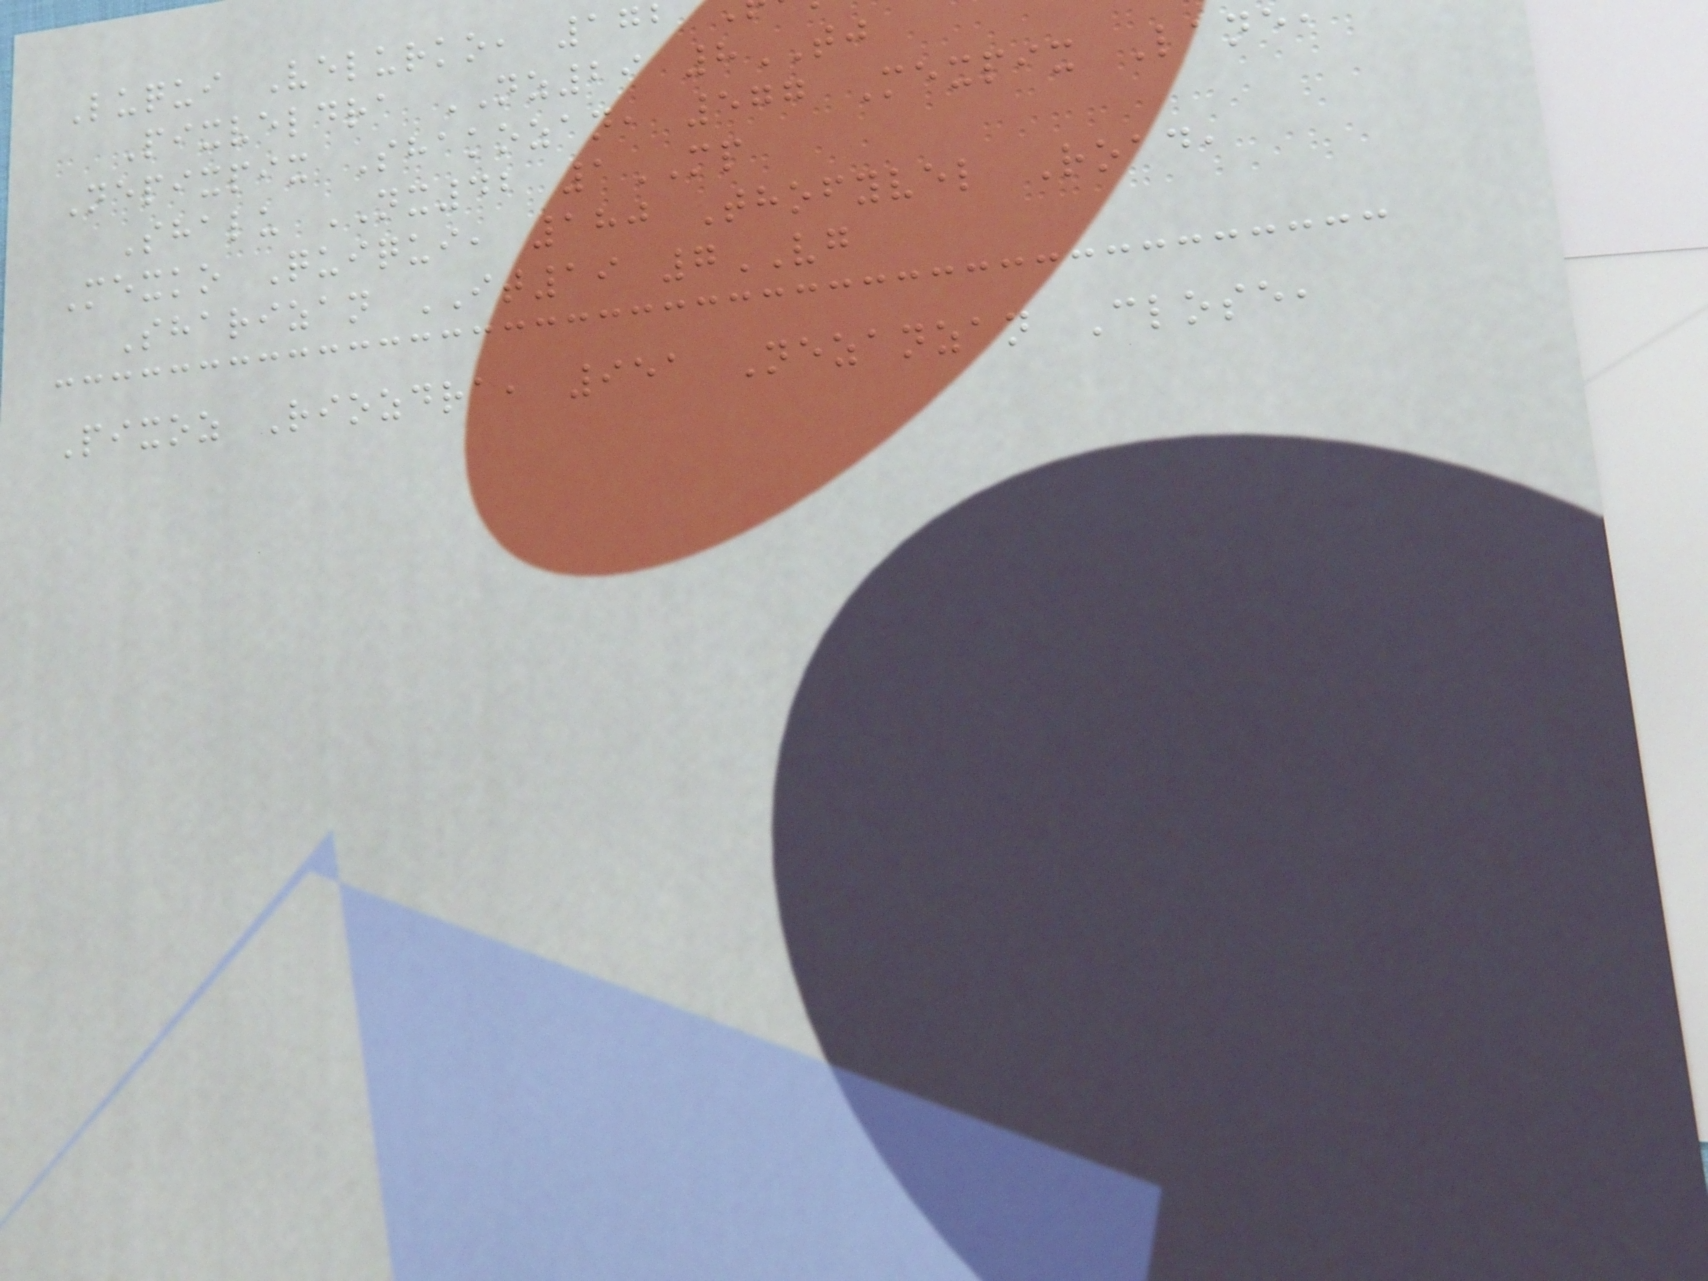Luqui Velurko, 172
Pixveldra NZ29 8TJ
Nepixpix Shakozan, 577 Mexpix Lane
Shalu NX42 1MP
Mexko Quiqui, 180 Thofyvel Road,
Sharizan IT19 7VG
Pixoz Riozdra, 951 Nezanzan Close,
